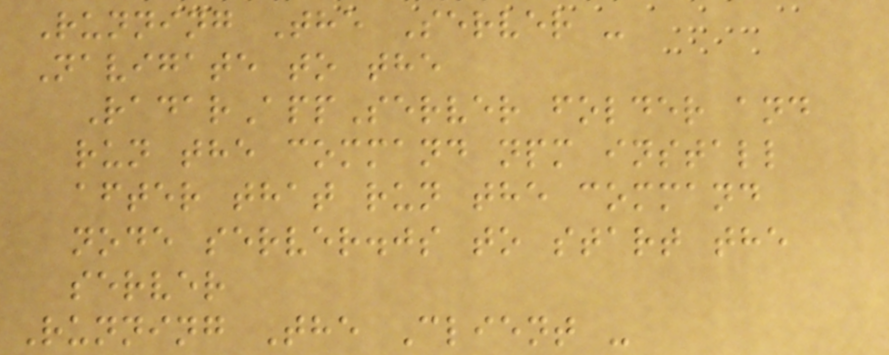Running The Server -
Navigate to the
RadarAppServer folder and
run the command npm install
after that run the command
node server.js to start the
server
Running The Client -
